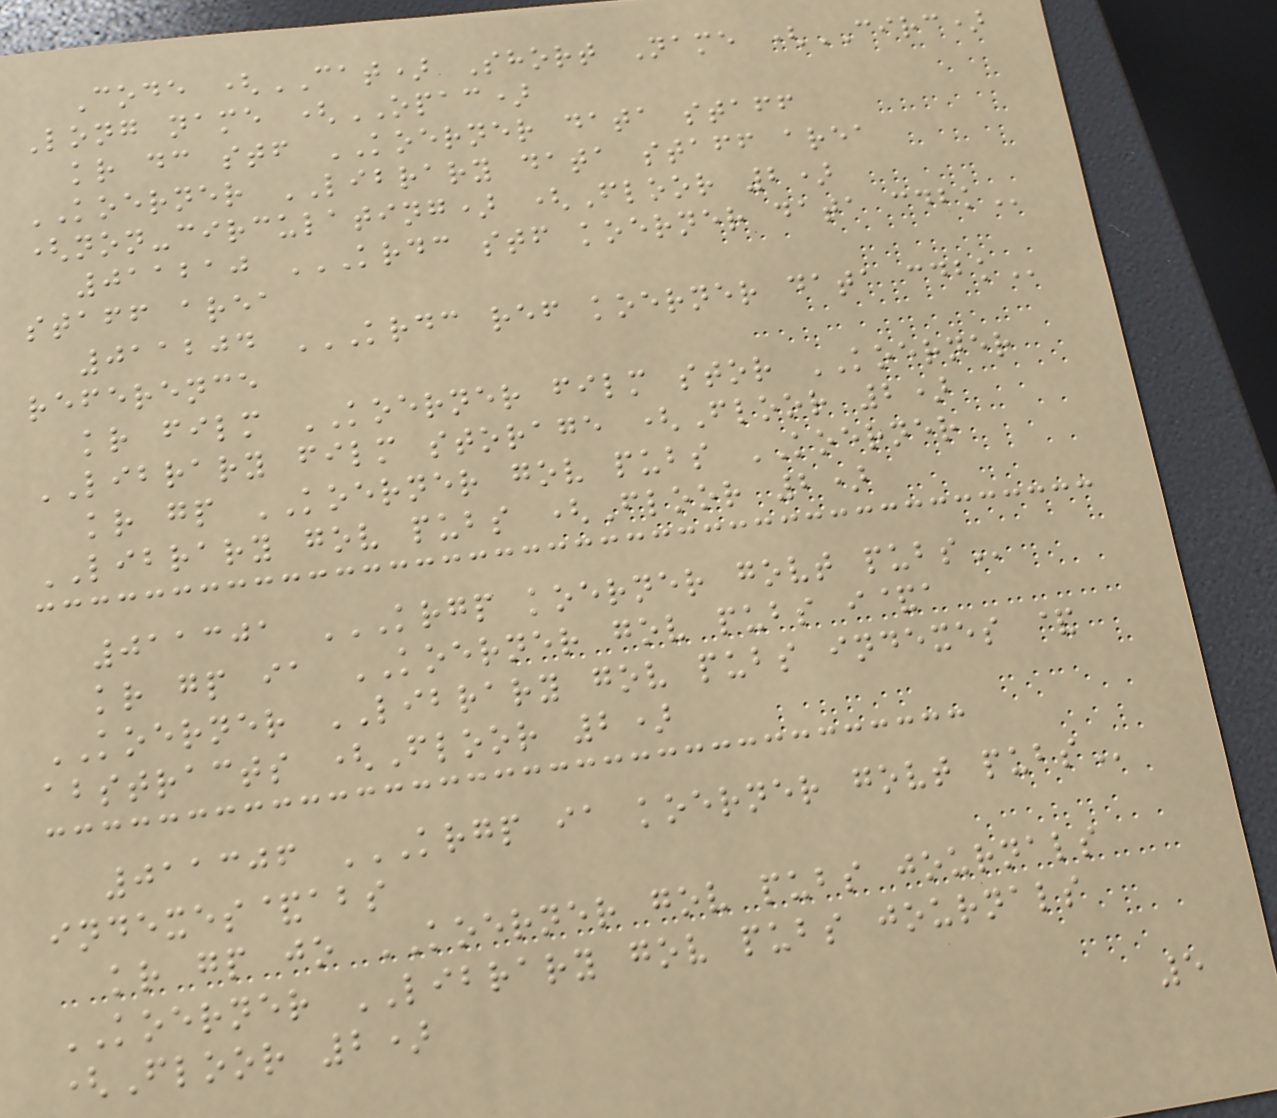Code (CAT) Short Name (CIRC)
Long name (OPAC)
kr dc stf KOERNER data staff
KOERNER LIBRARY data staff area
(non-circulating) (Floor 2)
011210 KRDC STF KOERNER DATA CDBK
staff area
011204 KRDC REF KOERNER DATA CDBK
reference
kr film KOERNER film stor KOERNER
LIBRARY film storage (Floor 2)
kr gp KOERNER gov pubs KOERNER
LIBRARY gov pubs (Floor 2)
011301 KRGP KOERNER GOVT PUBS
kr gp ia KOERNER gov pubs i&a
KOERNER LIBRARY gov pubs indexes &
abstracts (Floor 2)
011306 KRGP IA KOERNER GOVT PUBS
indexes&abs
kr gp jo KOERNER gov pubs journals
KOERNER LIBRARY gov pubs journals
(Floor 2)
5
